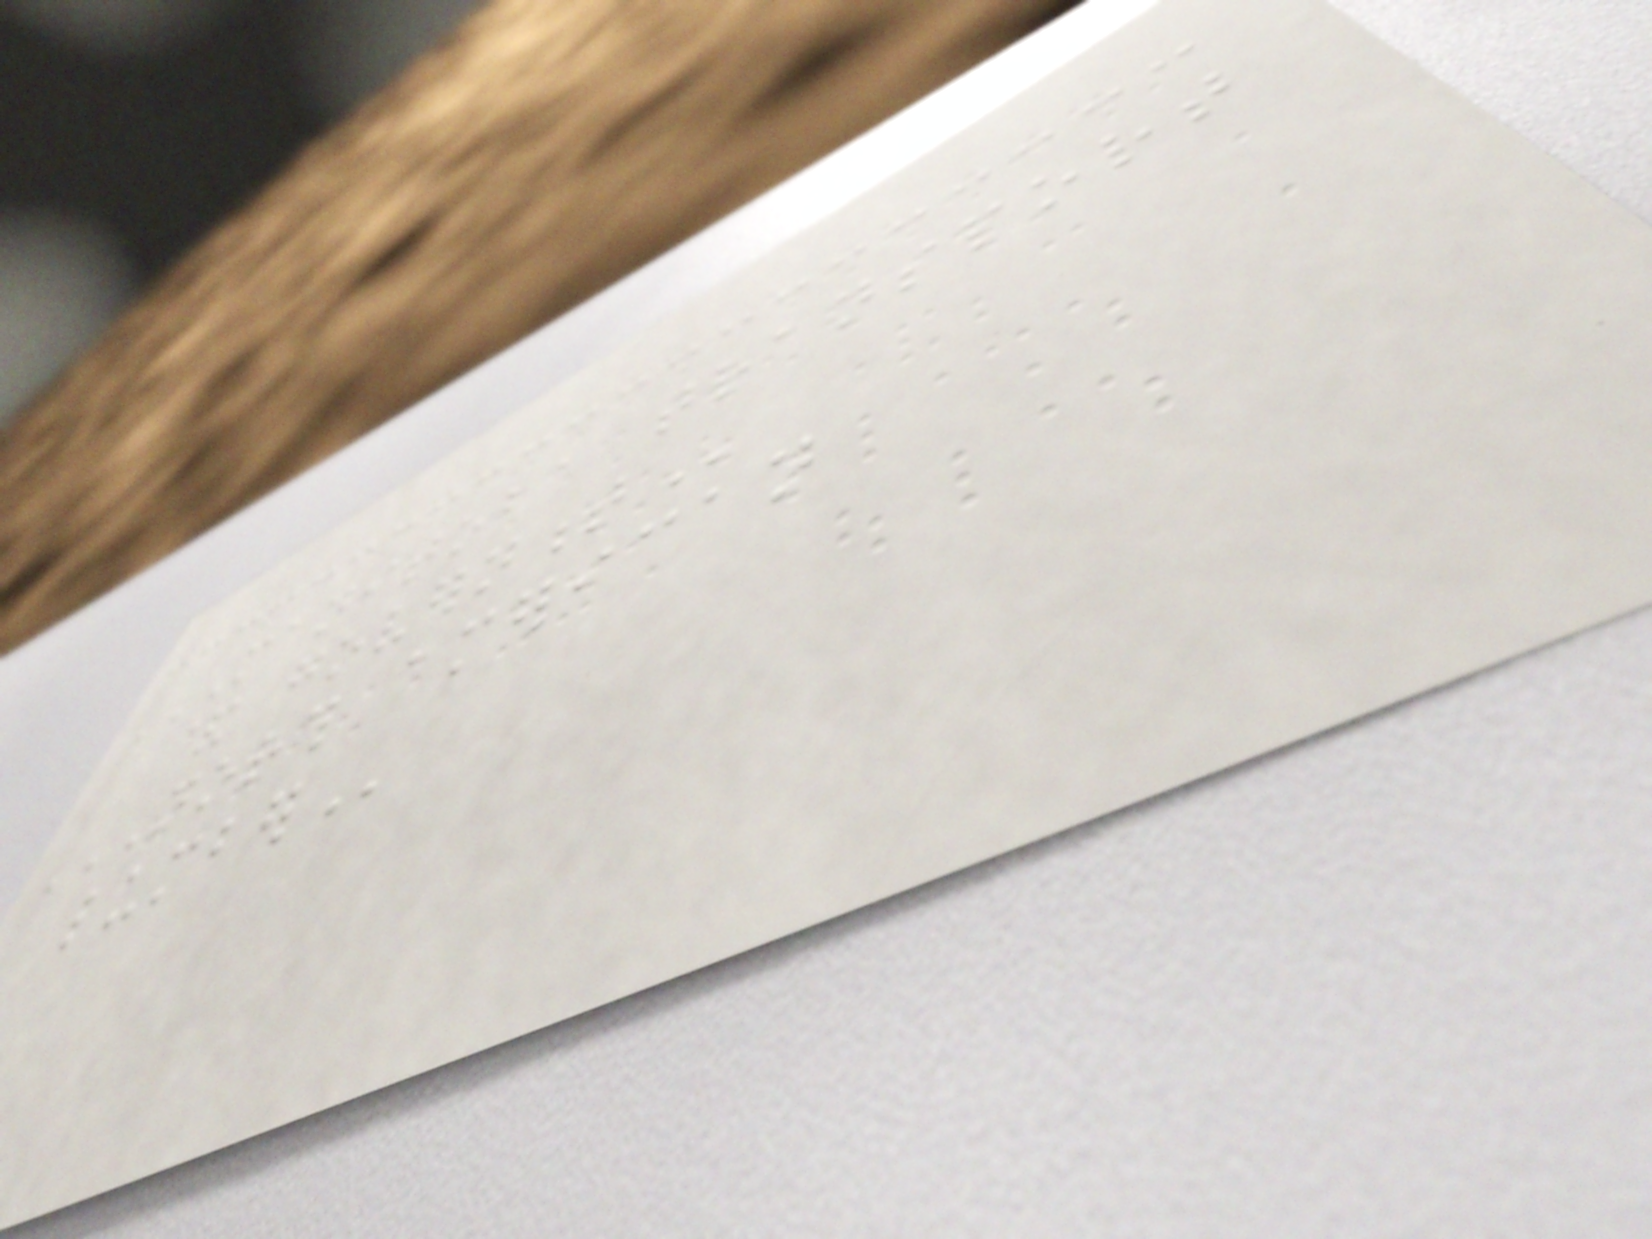MANITOBA TRANSPORT
& GOVERNMENT
NORTH AMERICAN
LUMBER
